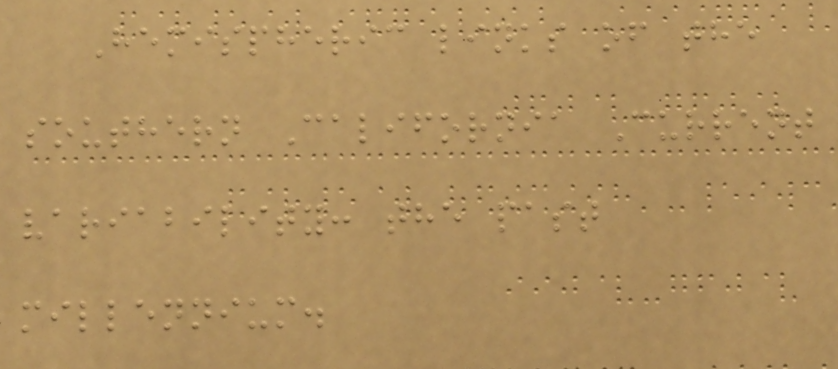Hemispheric links of the
southern California Current
variability: the past
millennium.
